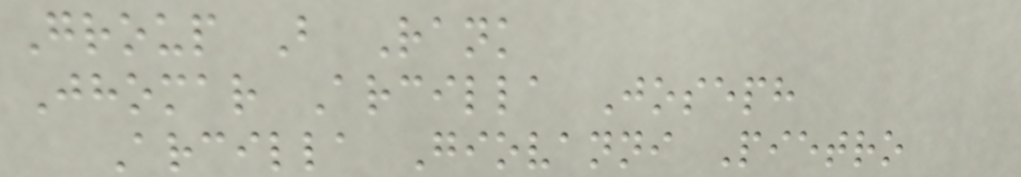Group B Rank
Jhomar Arcilla Joseph
Arcilla Giovanni Pietro
